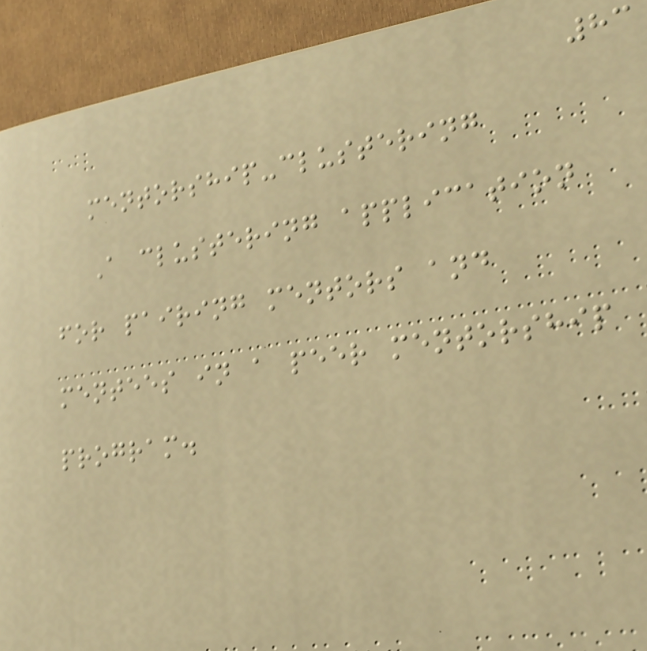83
mentorship-clustering
A clustering application
for pairing mentors and
mentees in a peer mentorship
program.
